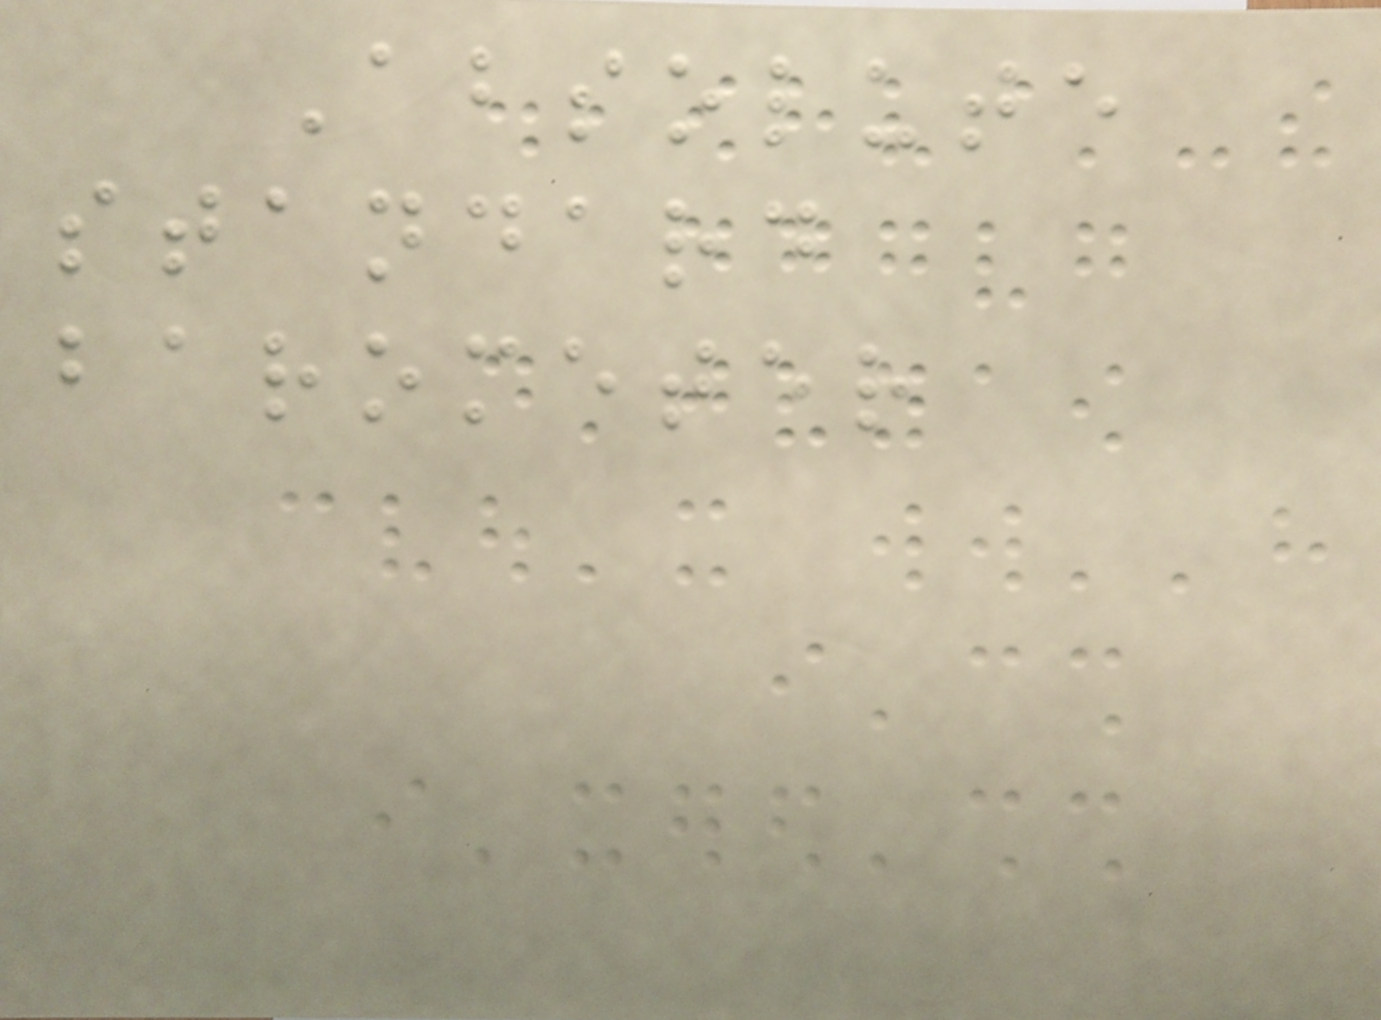Absolute
standard
barometer
